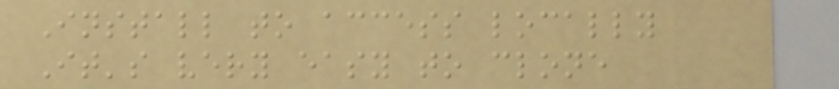Install to access locally
It's very easy to clone
